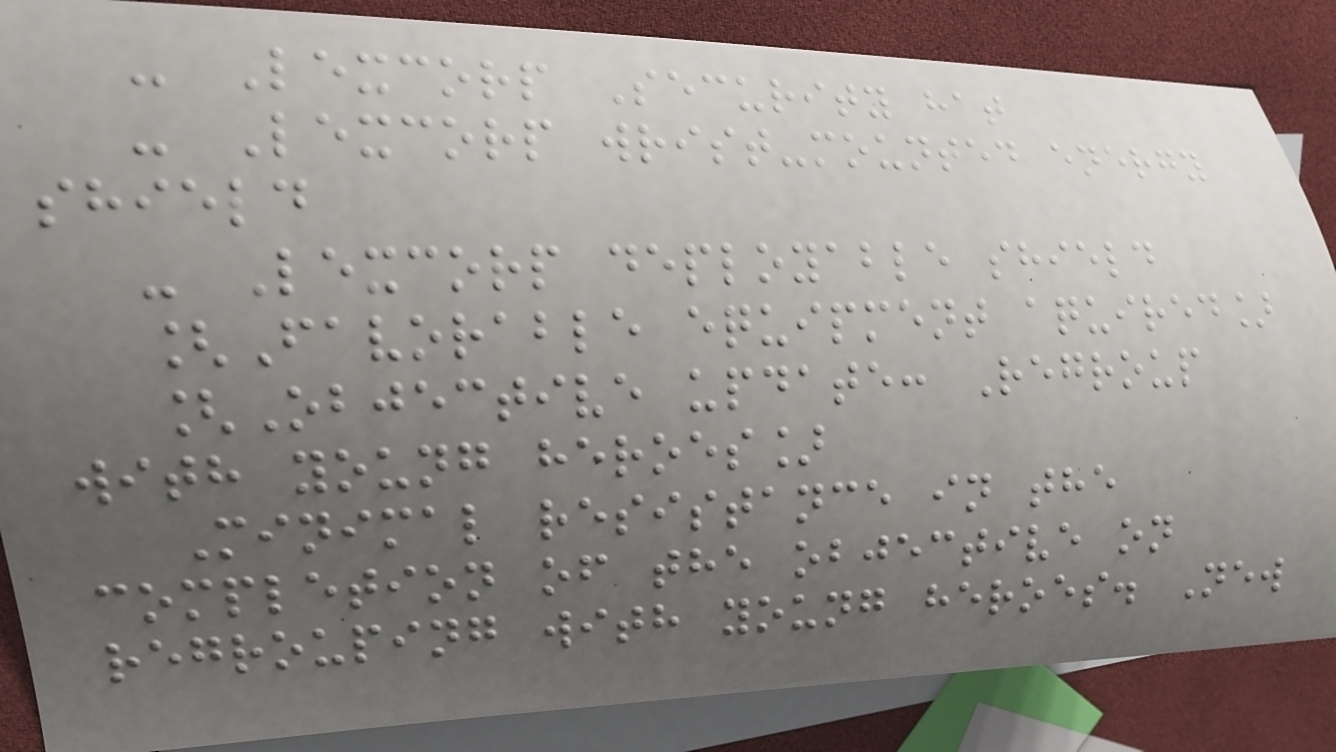- Lexcorp Security hat
- Lexcorp wrist-mounted energy
shield
- Lexcorp deployable shield
[Favorable equipment aquired]
[Objective update: Regroup
with young heroes]
Minimal resistance in the
completion of the objective on
regrouping with young heroes. New
